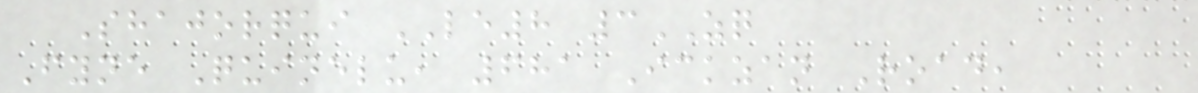Shajorqui LE8 3ZQ
Fyne Quinelu, 681 Ickzan Road,
